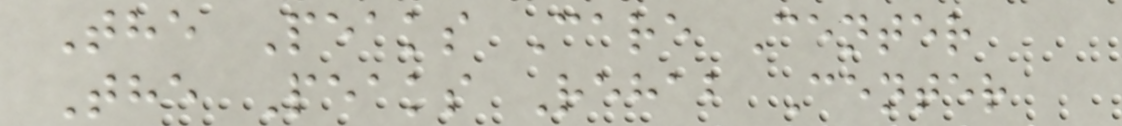The Peaks Care Center
The Peaks Rehab Center
